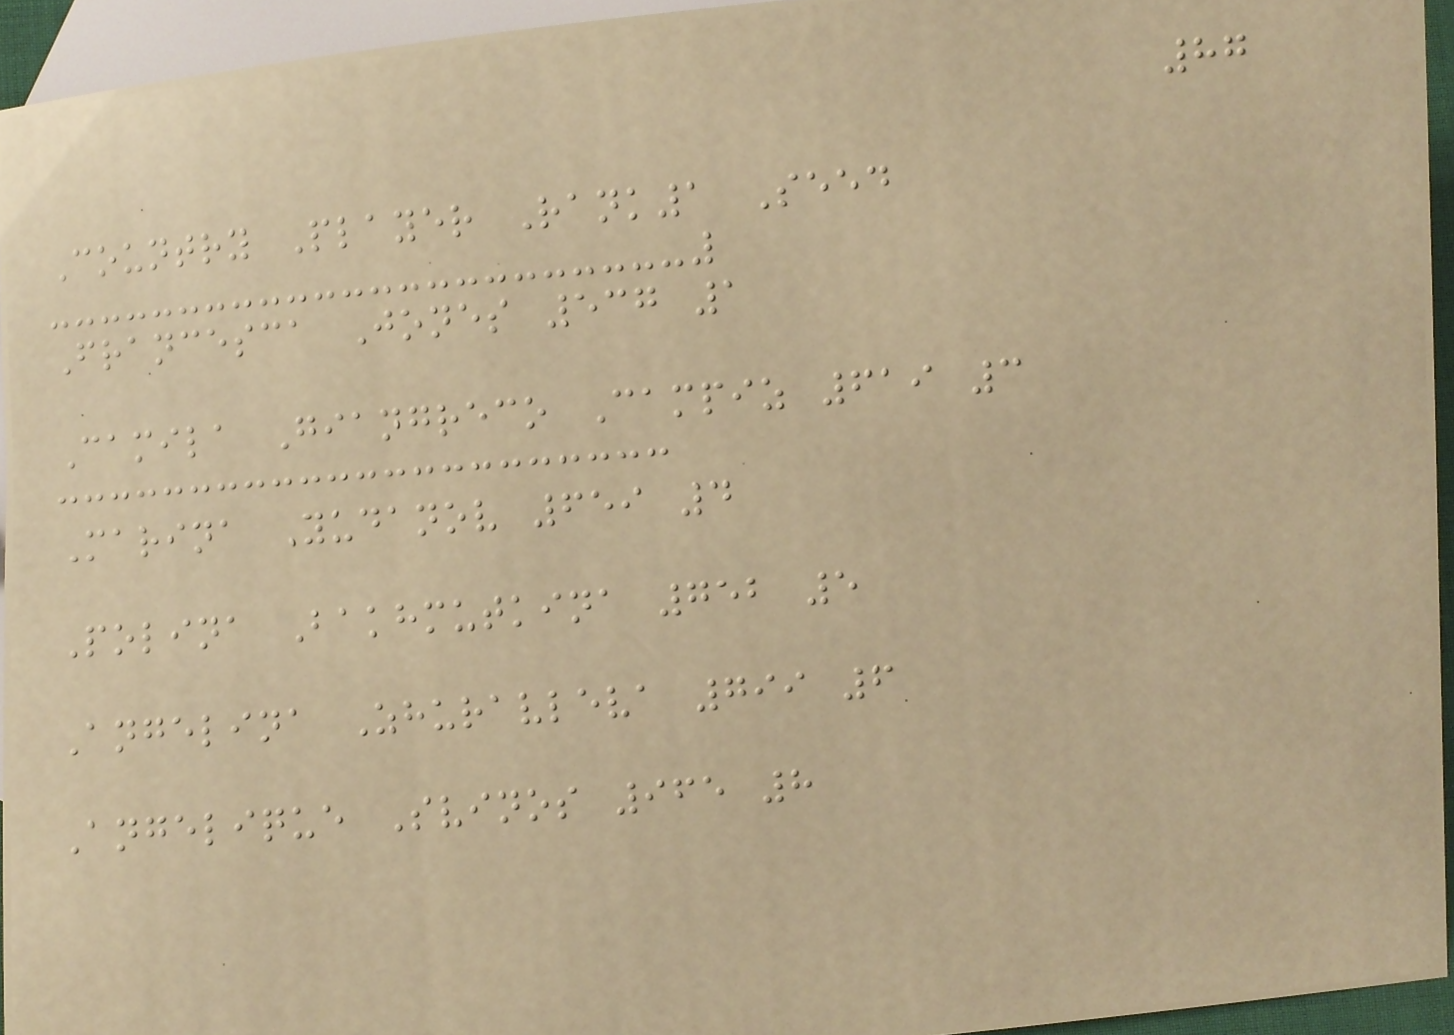87
Country Player Rank1 Seed
Francesca Jones 537 1
Camila Giangreco Campiz 619 3
Marina Yudanov 659 4
Polina Bakhmutkina 752 5
Angelina Zhuravleva 799 6
Angelique Svinos 965 8
